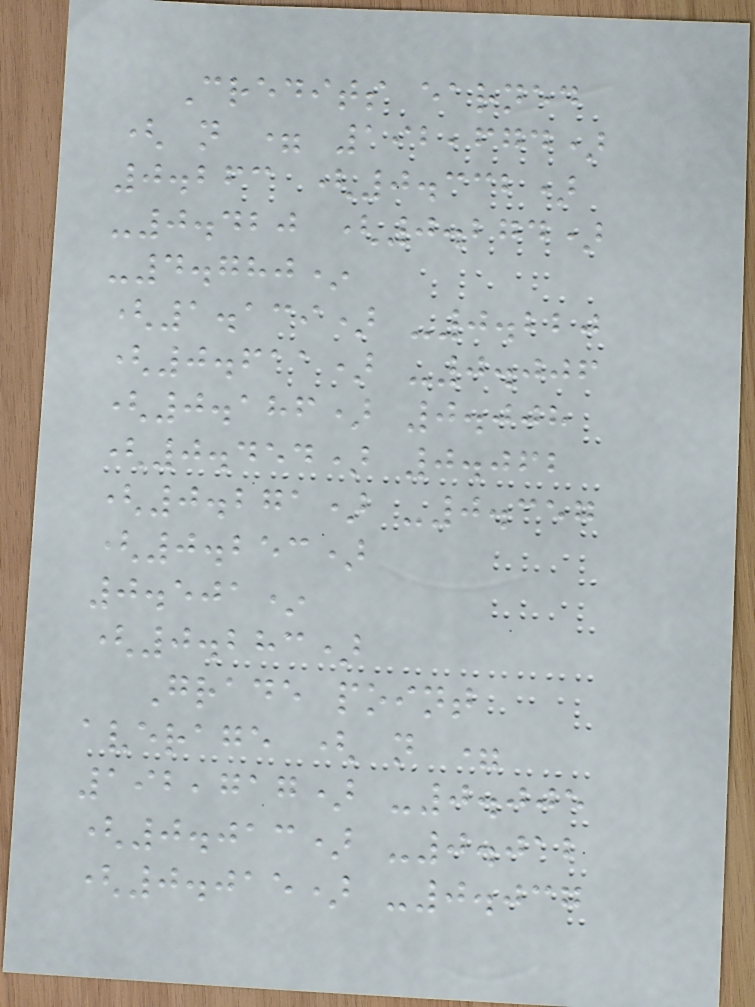Credits earned
( n = 192,674)
0.263 (0.332)
-0.420 (0.274)
-4.780*
(1.139) -0.220
(0.611) -0.006
(0.186) 0.008
(0.454) 0.062
(0.271) -0.357
(0.253)
0.501*
(0.283)
Grade point
average ( n =
192,717) -0.005
(0.013) -0.012
(0.015) -0.037
